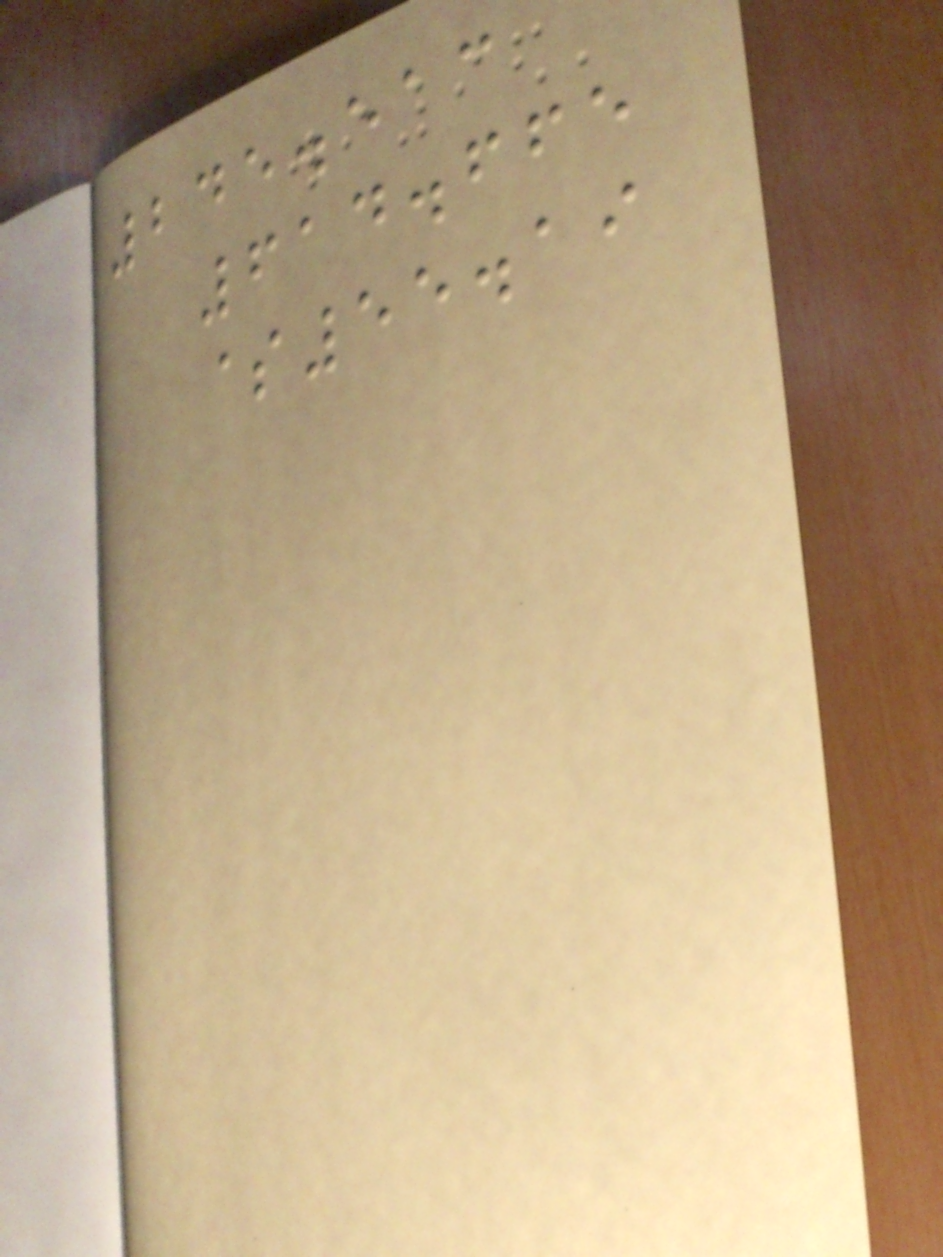245.513
614.665
$55.19
